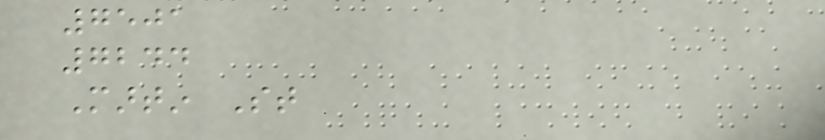7501
7244
Martin St
